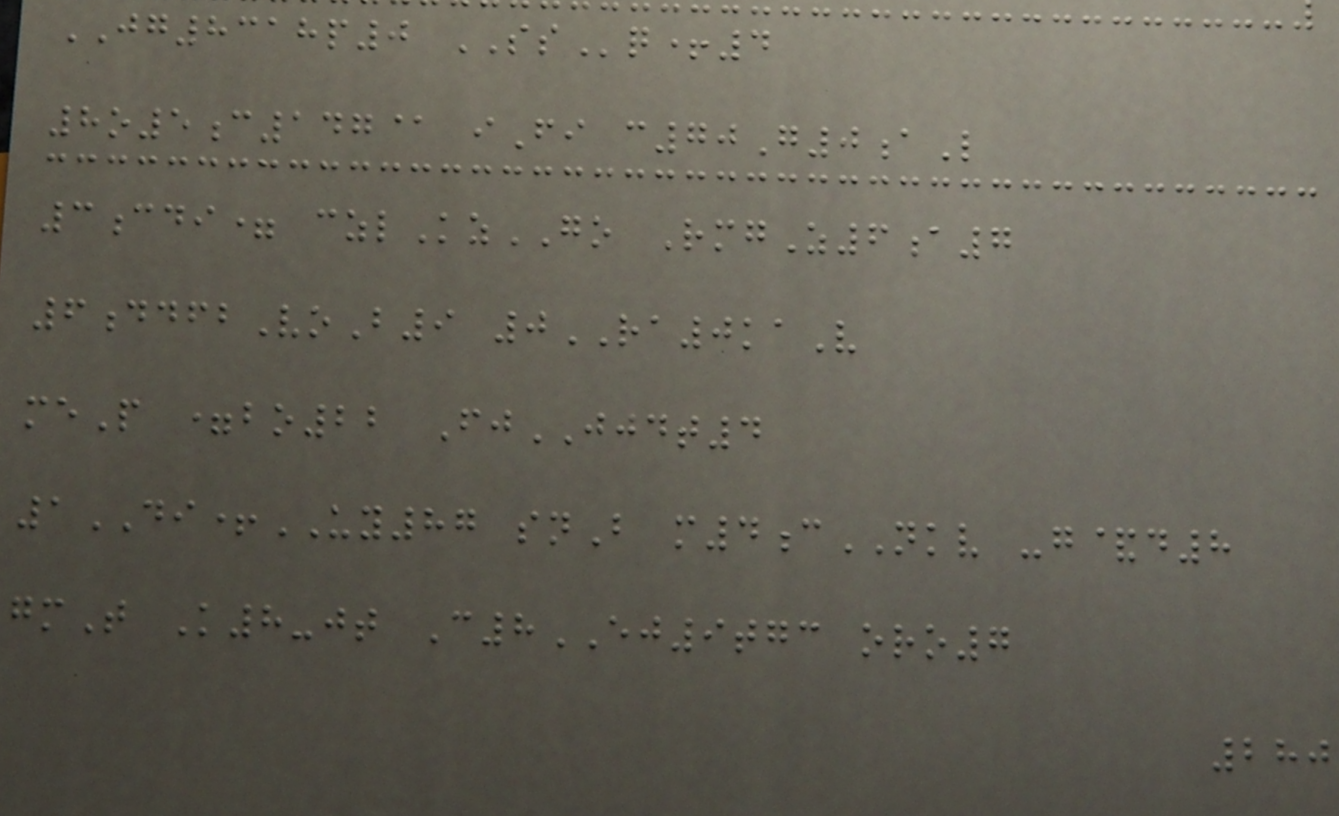JG8318p0 SSq+4
8o5c147@ iFi c70G0aL
3cdi= czlKzGO RmgZ6a7
6ddfbVoB9 0RA0kaV
meP =bo22 FjJJDT4
1DI+UY87 snB m4cNKV -g&d8
gmT K8-jt C8EJ9tgc oro7
280
